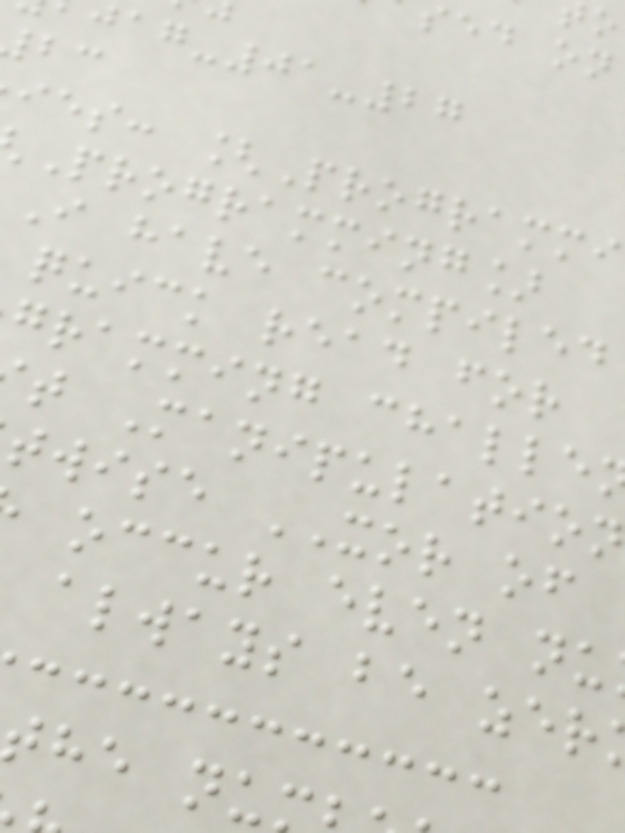-01-27
ies: [Programmi
Programming]
I have compiled
quick read for
gramming challe
t Manipulation
twise XOR of
occur even nu
always be zer
